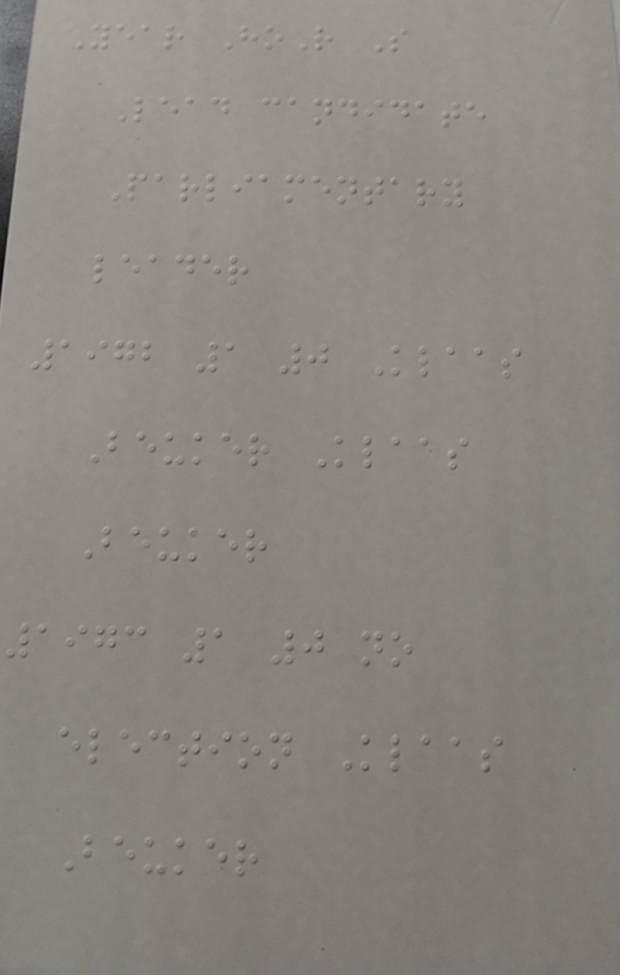Year HoR S
Lead candidate
Parliamentary
leader
1972 1 0 Klaas
Beuker Klaas
Beuker
1973 1 0 no
election Klaas
Beuker
